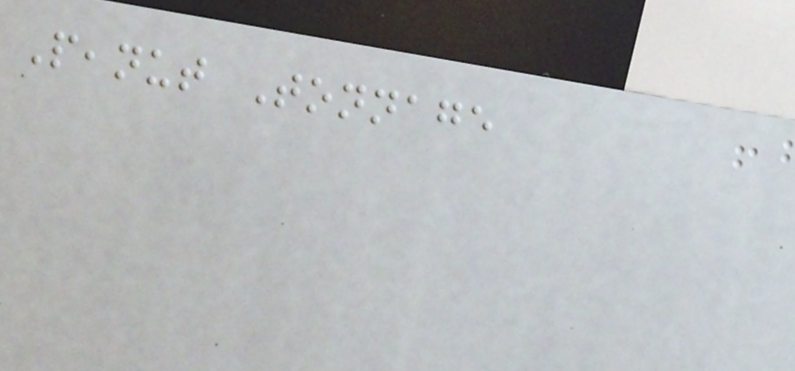Peanut Tonnage
